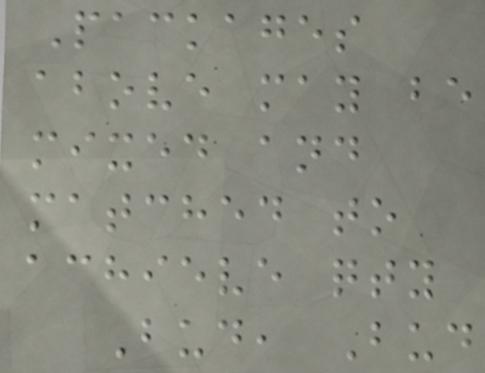Packages
above may be
mixed and
matched to
achieve qty
Bud, Bud
